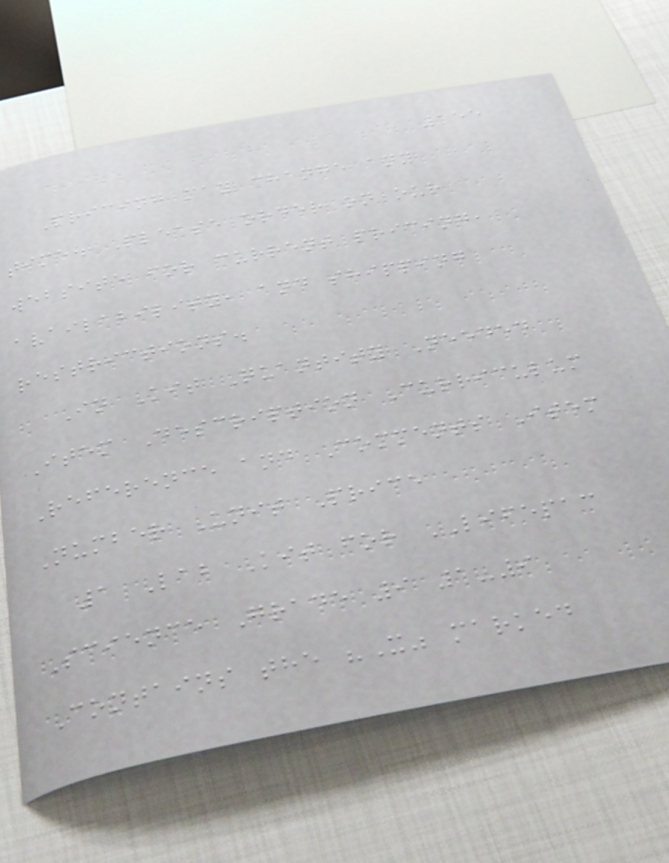155
Pricing may change any
time. Please order on our
website for current pricing,
availability, and shipping
restrictions.
In Kit Quantity Needed
Item Description Curriculum
Reference and Comments Item
Number Unit Price
1 Lab Kit for LIFEPAC
Science Grade 9 1-9
Contains the "X" marked
